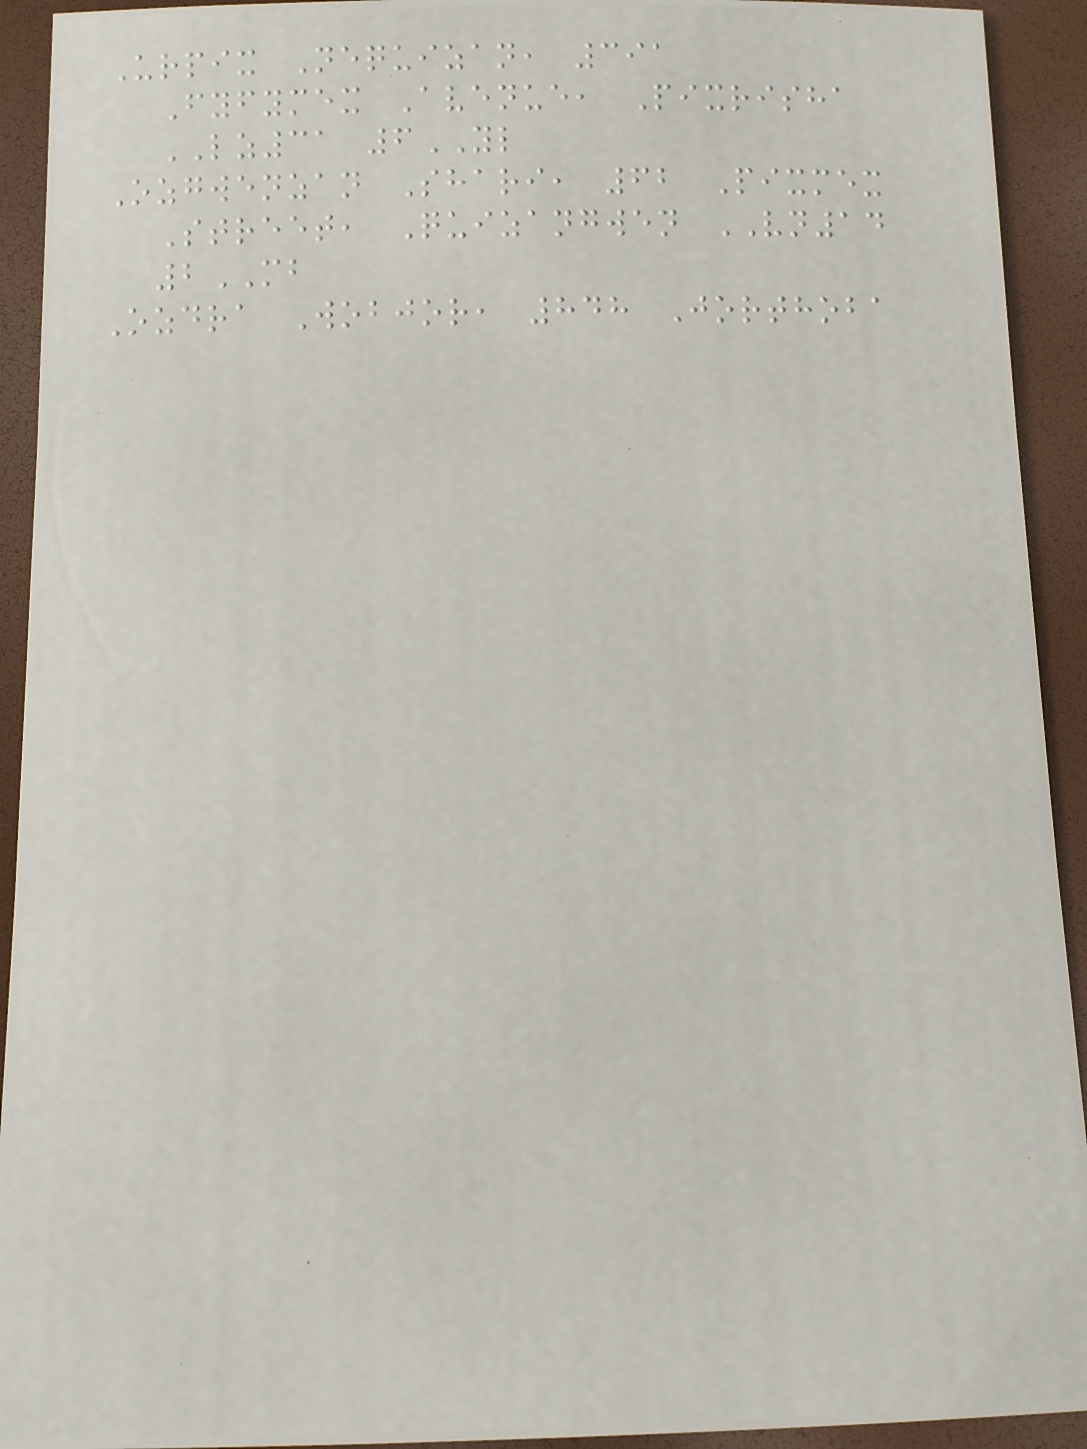Urpix Nequizan, 391
Fyfymex Avenue, Pixrisha
LZ31 6YL
Ozgwenzan Shari, 62 Pixmex
Street, Quizangwen VN14
2MB
Ozdra Wobjor, 848 Jorthoba
